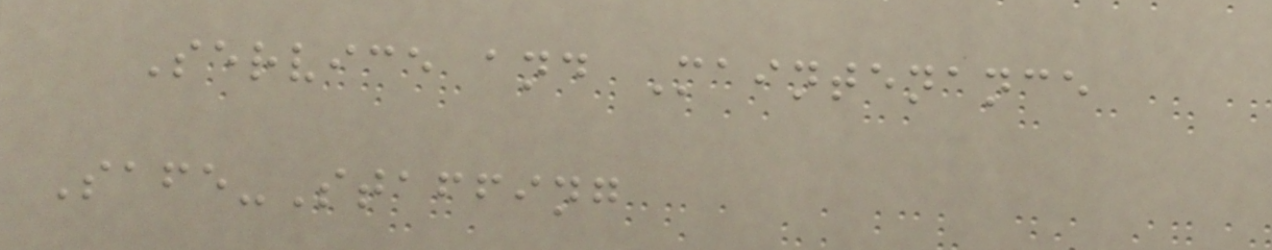Service and Maintenance
Safe-Staffing
